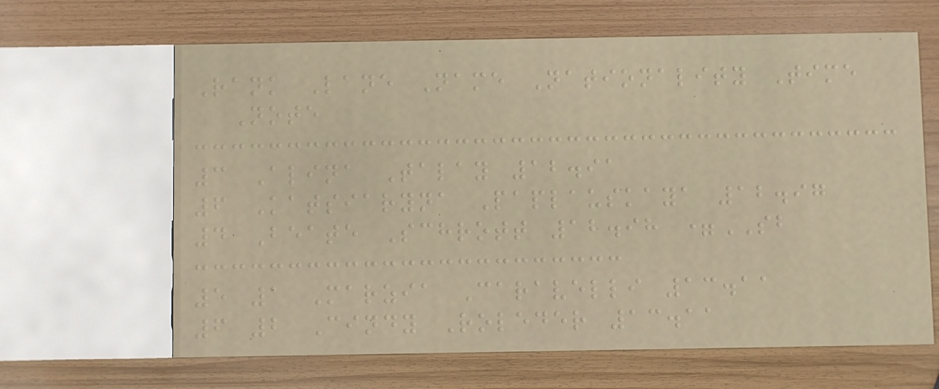Rank Lane Name Nationality Time
Note
3 Alina Talay 12.91
6 Katsiaryna Paplauskaya 12.97
4 Beate Schrott 12.98 =SB
5 1 Marzia Caravelli 13.11
6 2 Cindy Roleder 13.11
